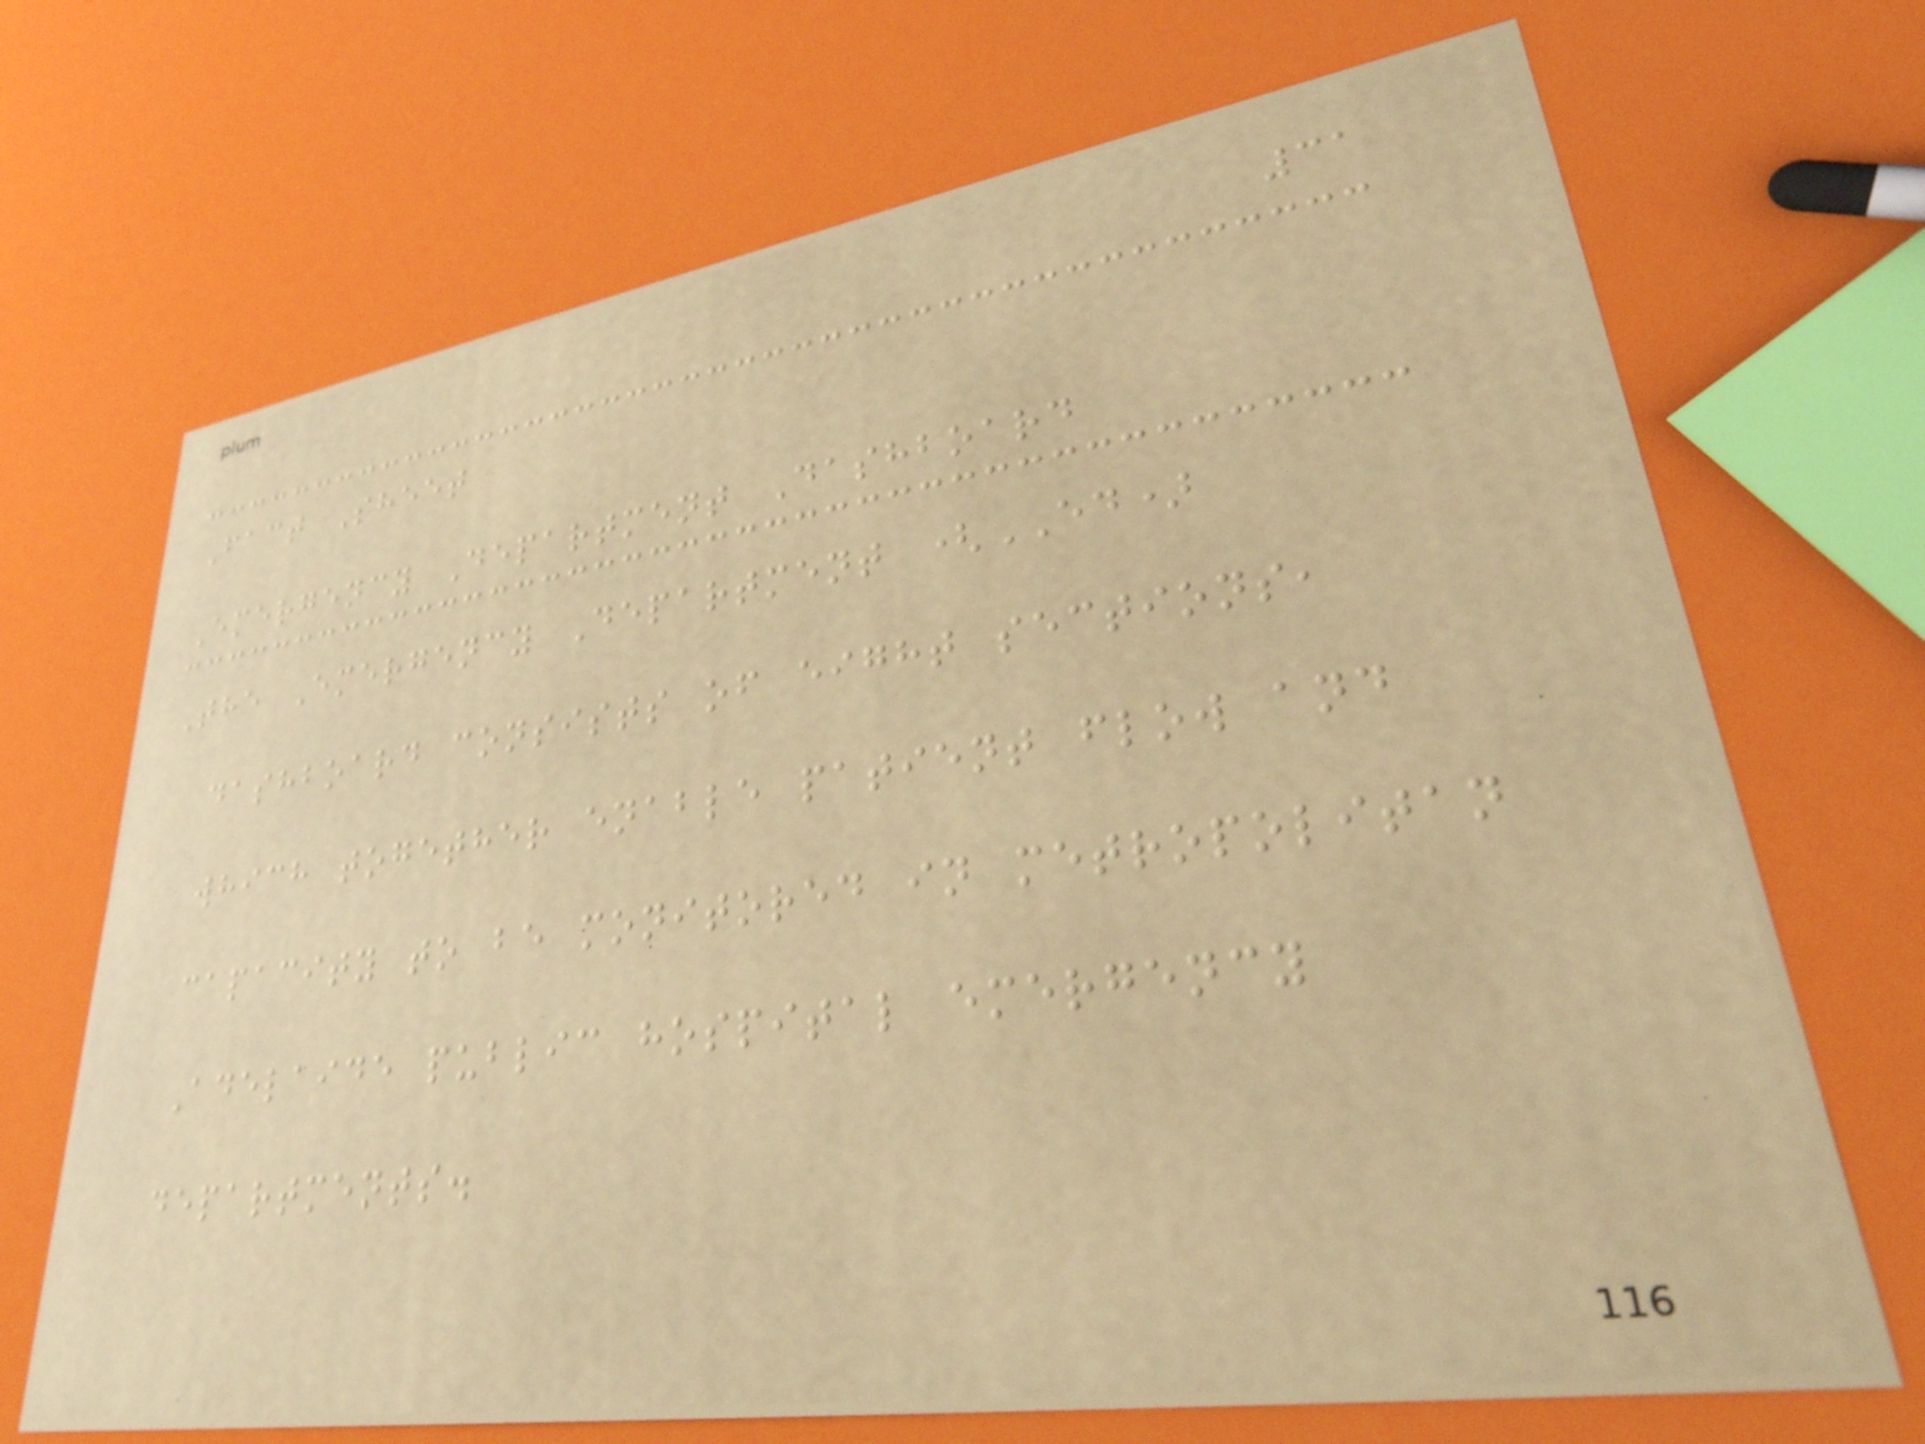31
Fact Sheet
Emergency Department Dashboard
The Emergency Department (ED)
dashboard consists of eight sections,
which together enable patient flow and
capacity to be monitored in metropolitan
Adelaide public hospital emergency
departments.
